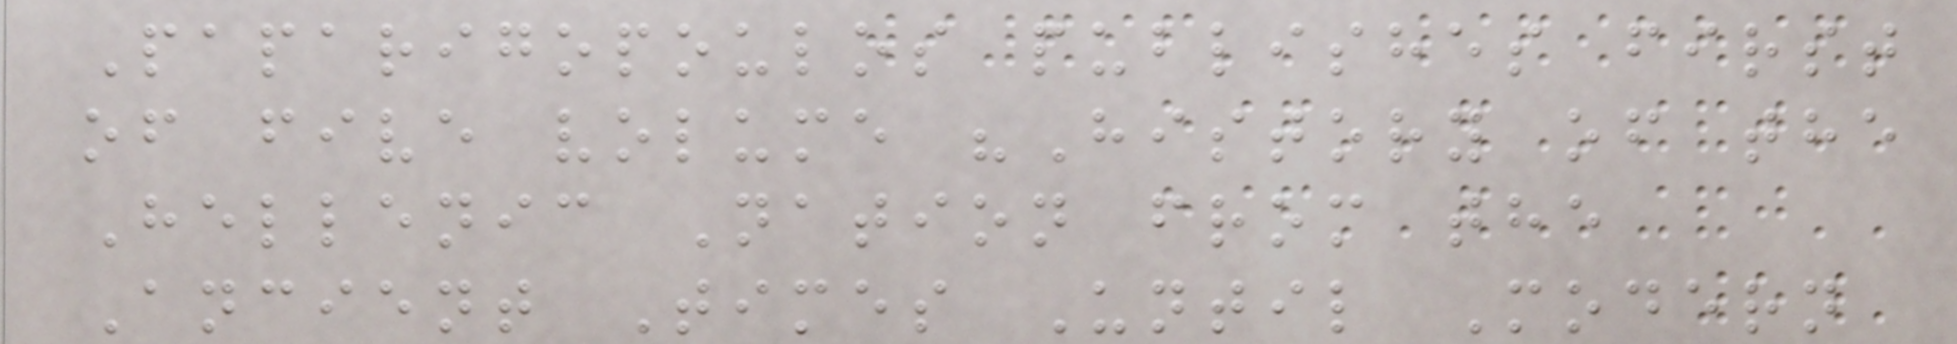Paparigopoulos publishes first
of five volume "History of the
Hellenic Nation from the
Ancient Times Until Modern
